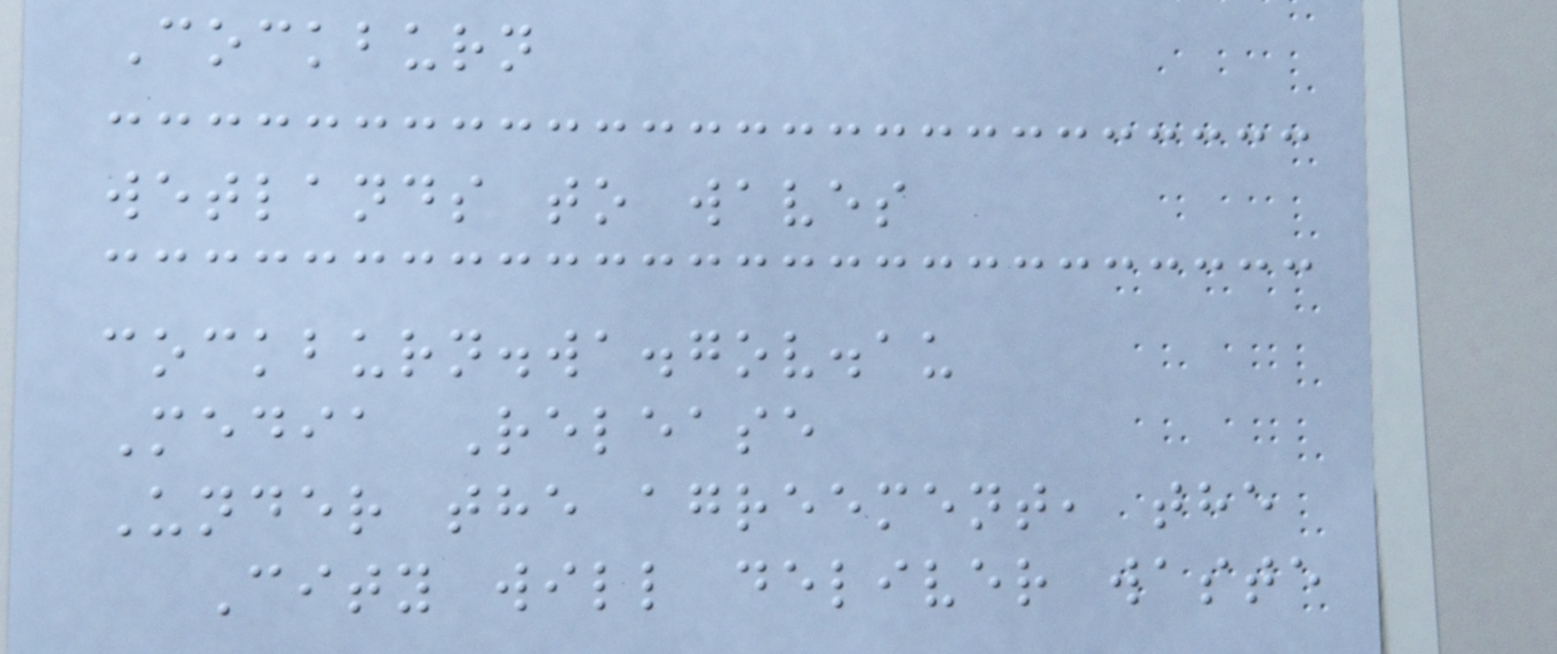Cockburn
wetlands to waves
cockburn.wa.gov.au
Media Release
Under the agreement, the
City will deliver waste
